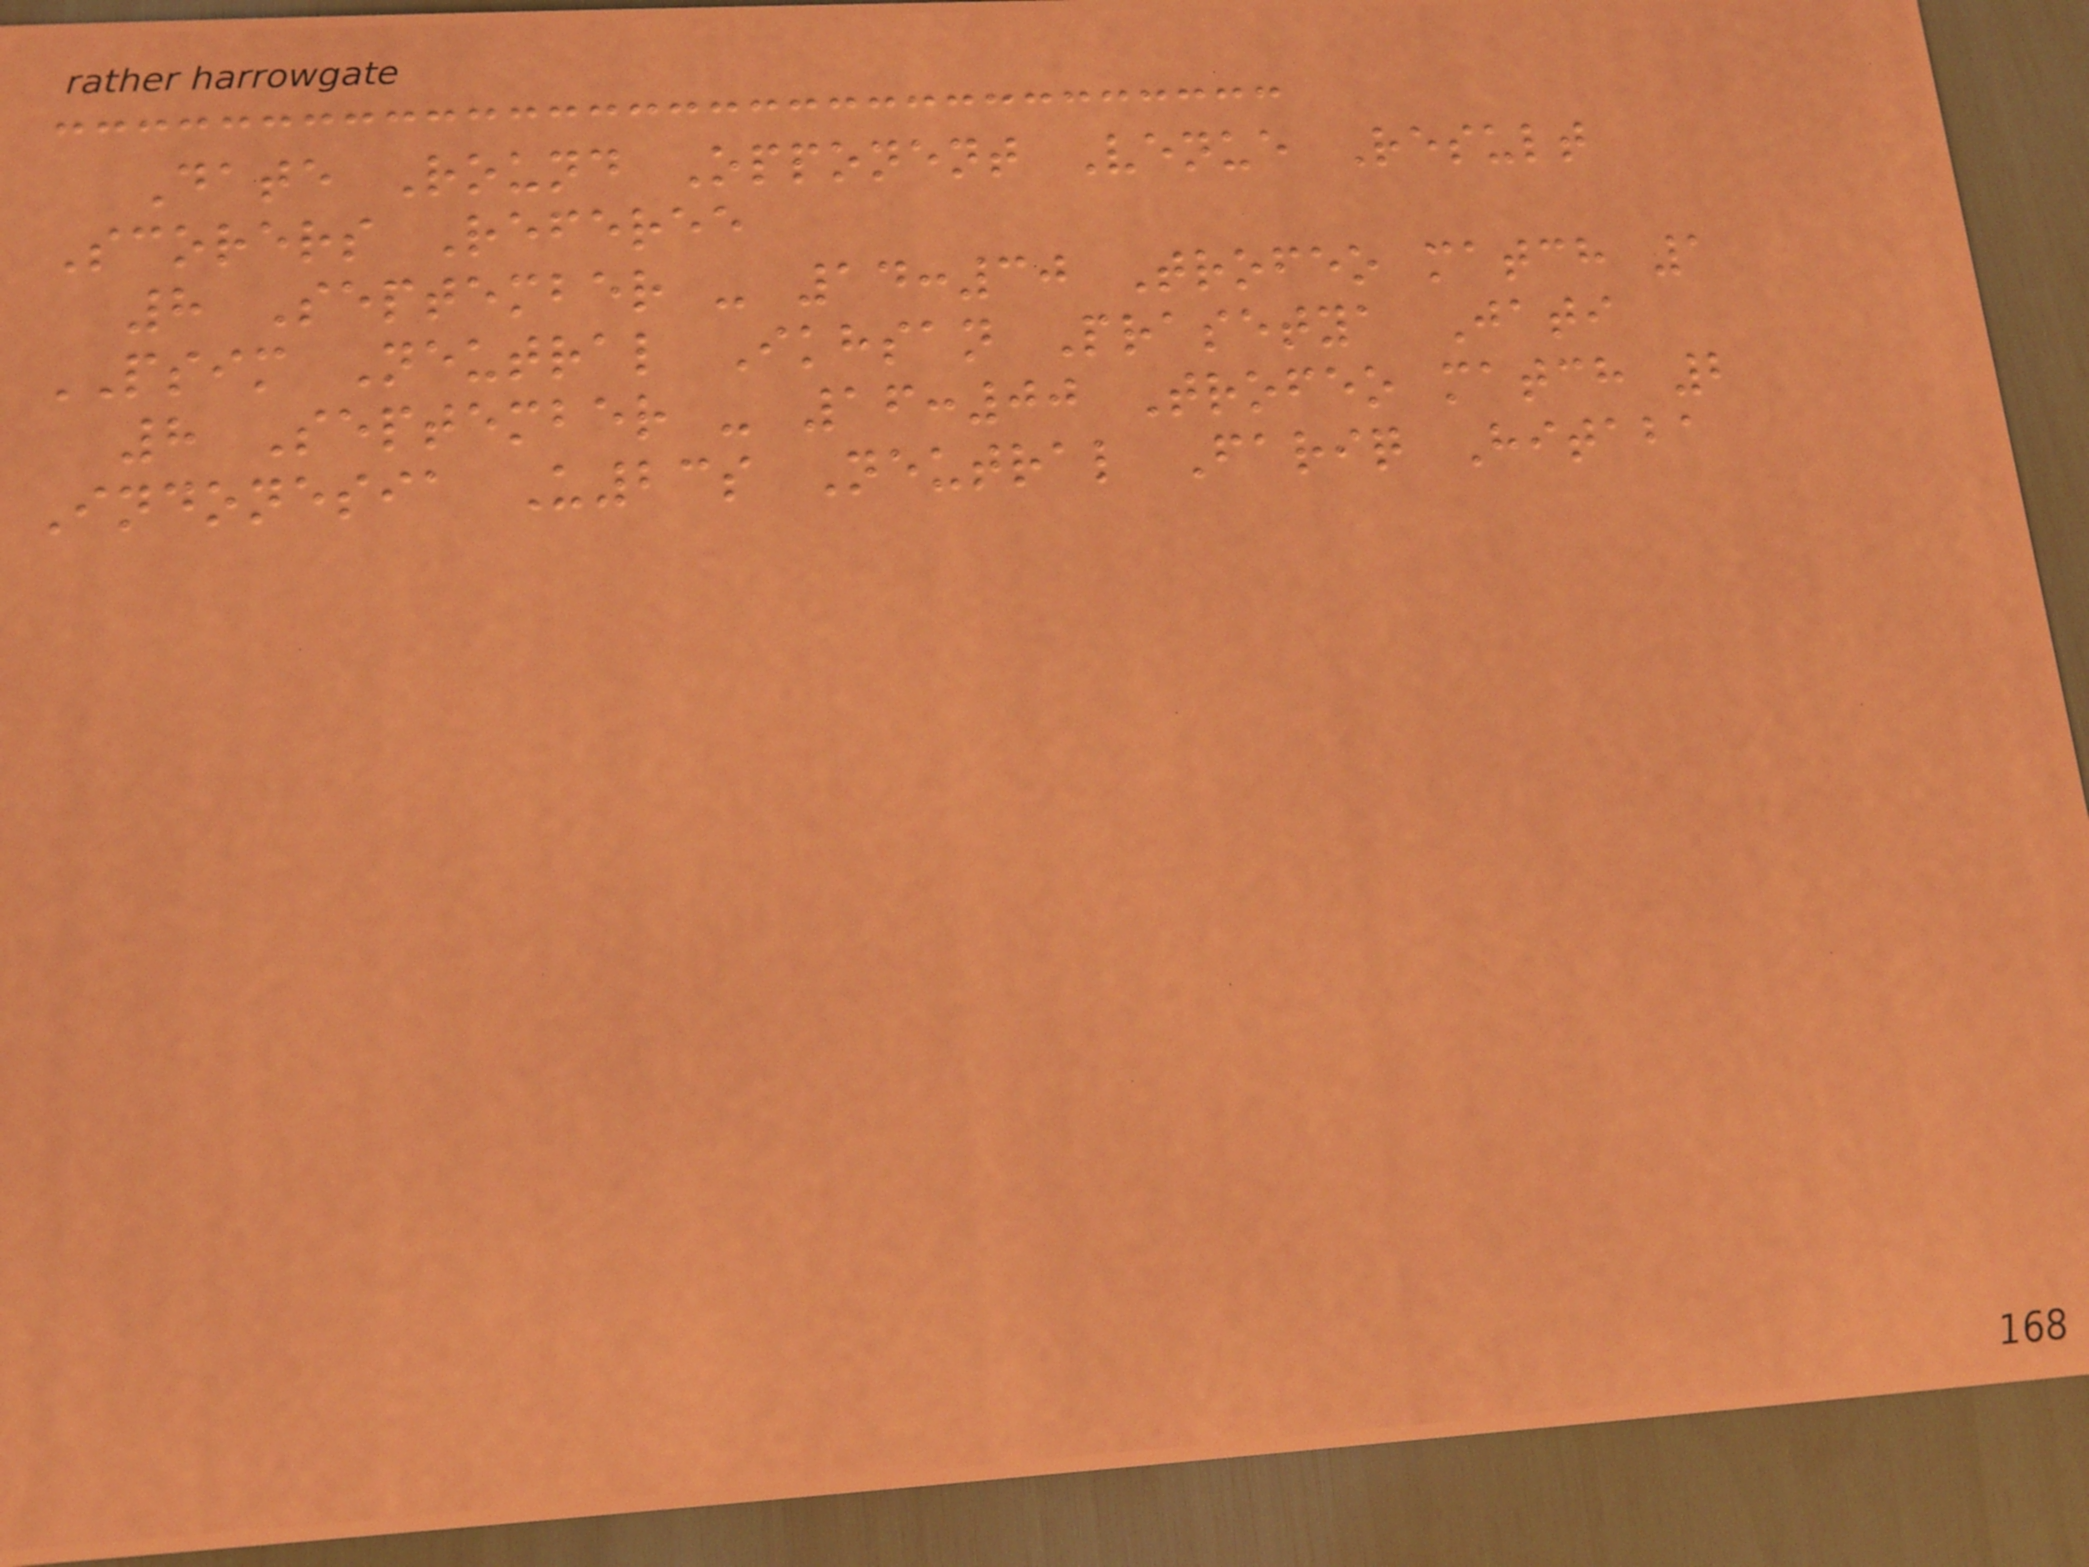Date Round Opponent Venue Result
Scorers Referee
8 September - 14:30 Trofeo match 1
PSIM Neutral Ikhsan Prasetya Jati
8 September - 16:00 Trofeo match 2
Indonesia U23s Neutral Fariq Hitaba
